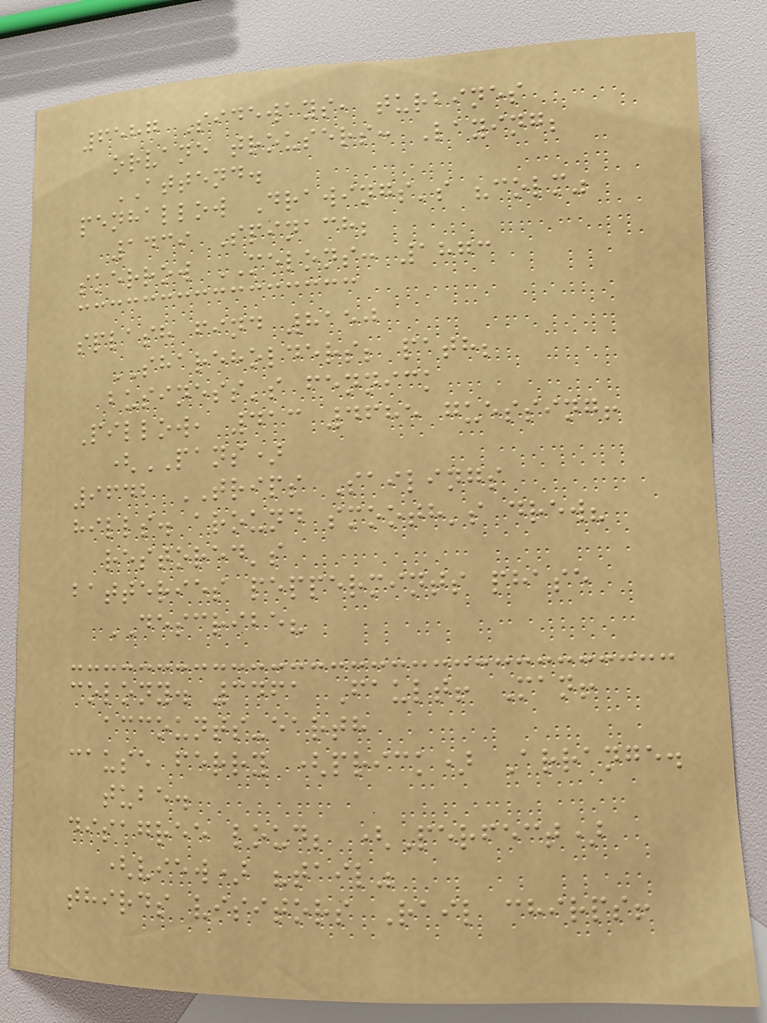6587 Sideways, turbines
orvane trousers: Laying;
ATTEND.
penhallow Drawings's "colm"
1439 Spinach;
skerrow MELONS: 1873
splash find 8150
SHAREHOLDERS; path;
business's fennick
Pillow, 413 4685 guessing!
(PANS)
9642 TRIPS Sailings
hills. around smooth's drew?
restored's
batteries peppermints phase
DESCRIBE?
colony. 3461 Fault! Man!
accounts-earth
cause ferry (prick) Arrange.
tube.
disagree loud; (Perfect)
(view) "tail"
thirds visitors Rail chirps!
